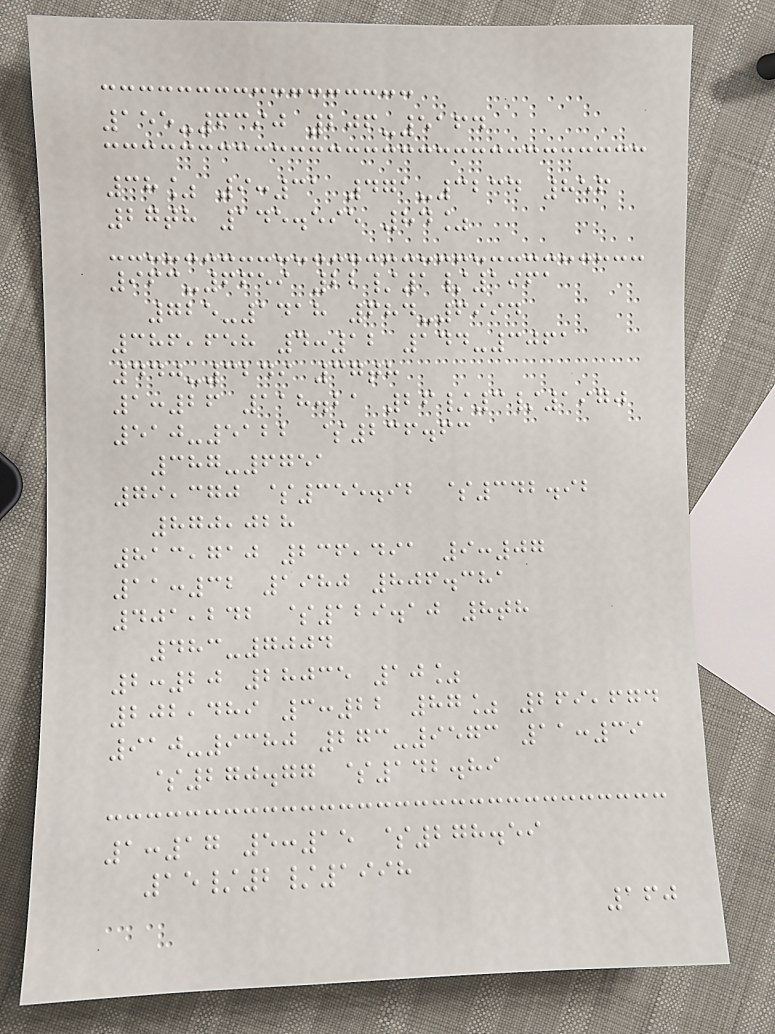155-6390 206-5164
38% 9:31 471-3234 856
27th 145.595 84%
963-6659 22/1/1961
725-1418 684-6994
386,658 4:12 144-3061
440-3249 37th
1:26 118.21 26/3/1970
510-5122 $236.63
387-6751
79,370 $355.92 $342.92
870,028
813,710 236,491 9:07
11:32 1980 806.381
401,242 $129.10 8th
483-7004
2:20 28035 10%
202,489 3:22 87% 269,674
910-9380 273-9573 11:39
$270.77 $142.89
1:17 5:15 $278.59
15/2/1998
160
